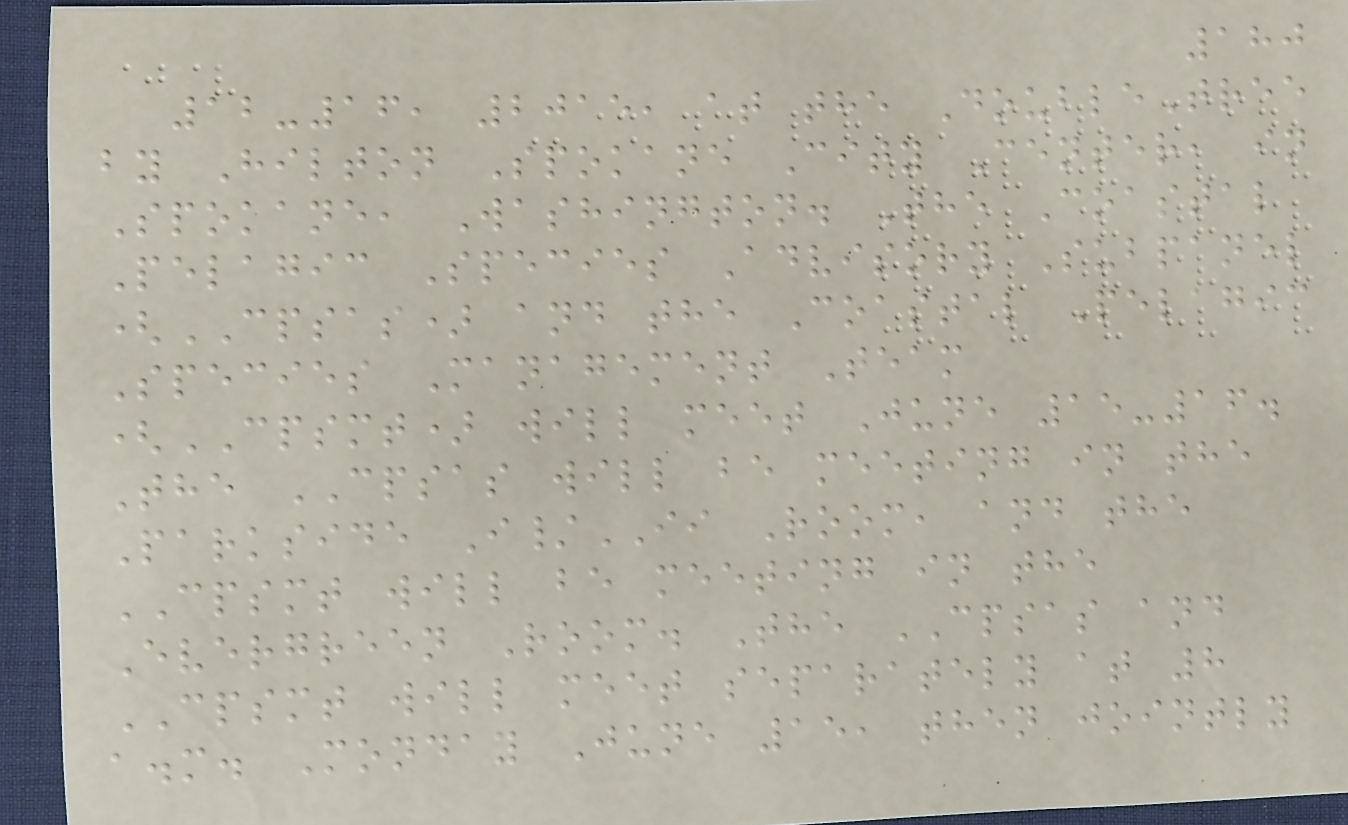180
12-16, 2015, at the DoubleTree
by Hilton Spokane City Center, in
Spokane, Washington. The Coastal
Pelagic Species Advisory Subpanel
(CPSAS) and the Coastal Pelagic
Species Management Team
(CPSMT) will meet June 15-16.
The CPSAS will be meeting in the
Parkside I/II Room, and the
CPSMT will be meeting in the
Evergreen Room. The CPSAS and
CPSMT will meet separately at 8
a.m. Monday June 15, then jointly
